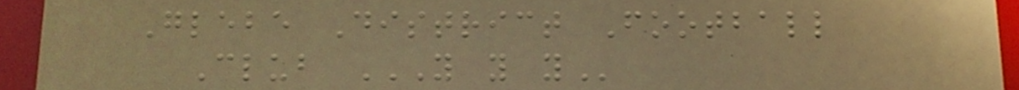Glebe District Football
Club Y Y Y
